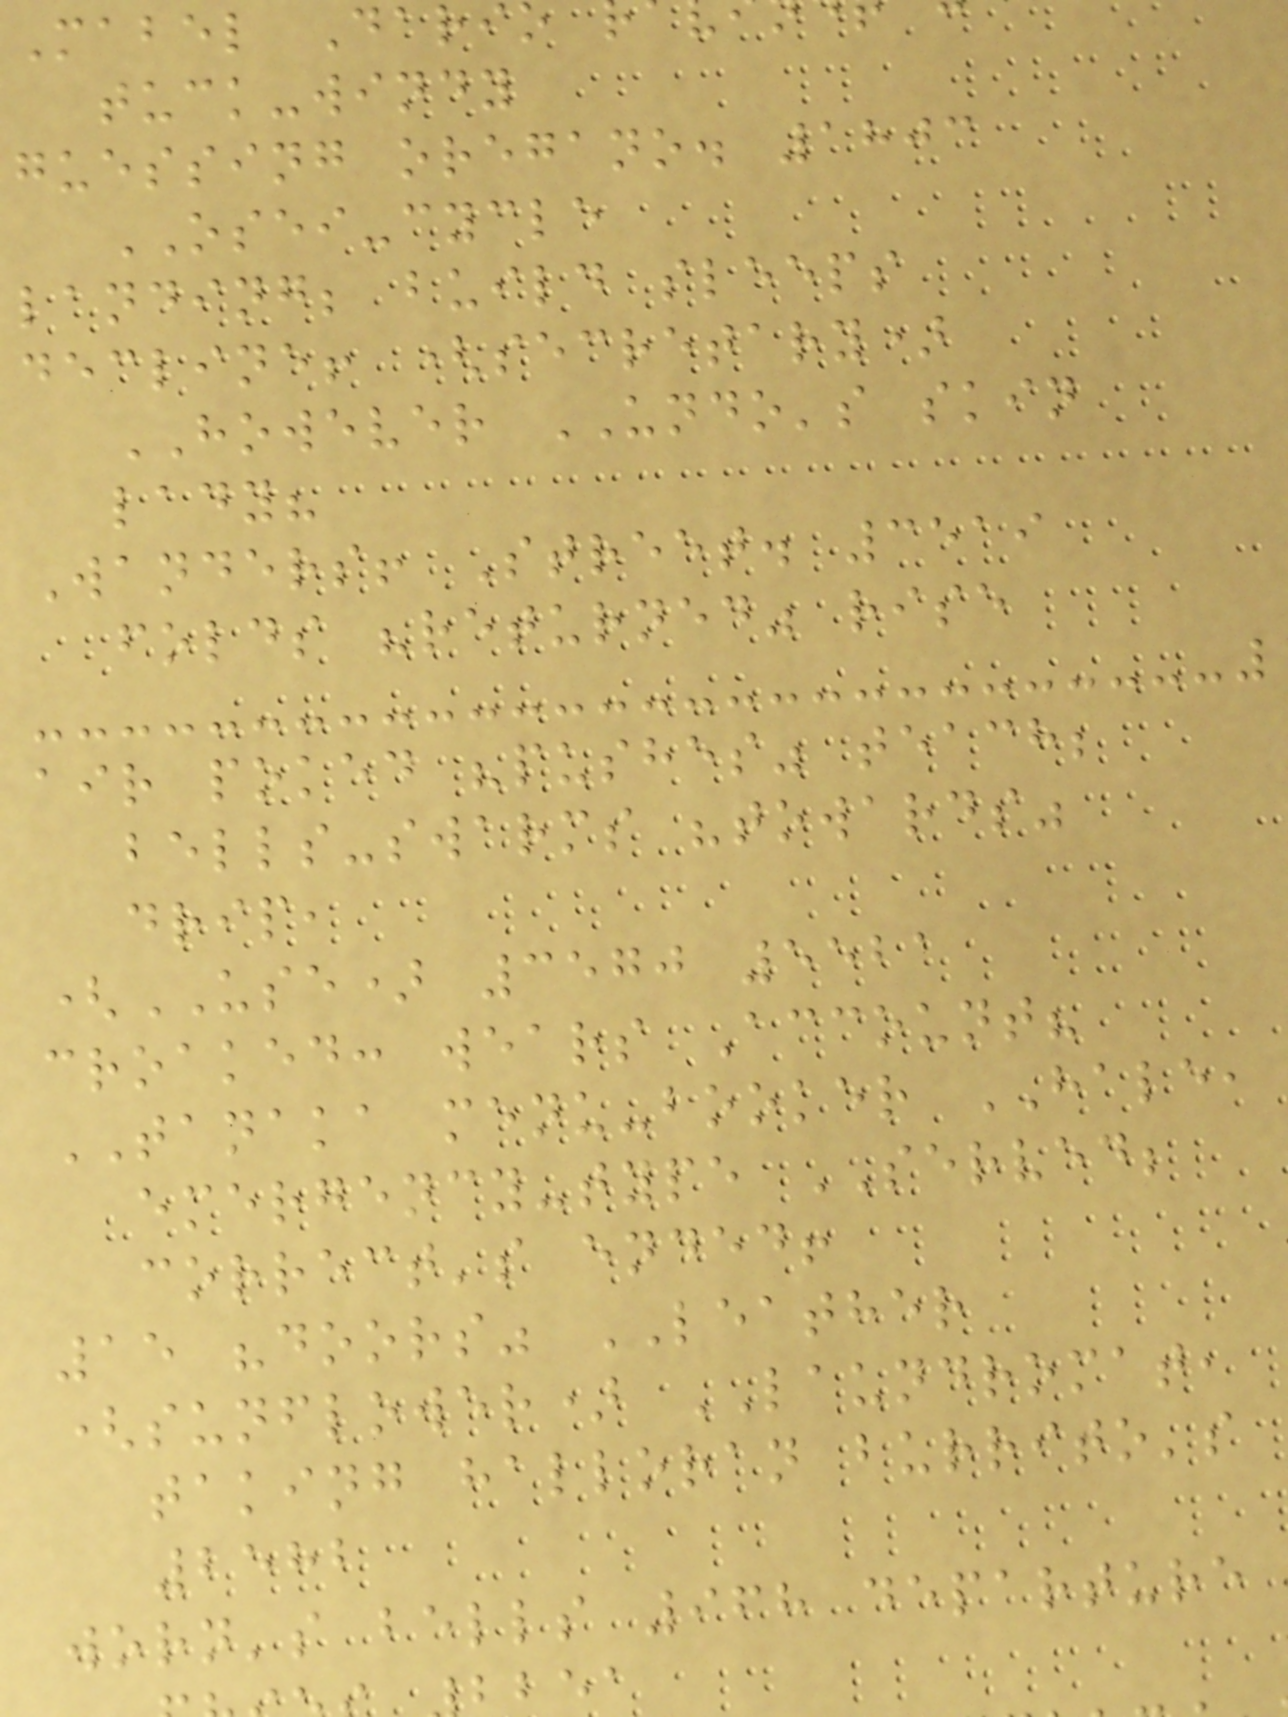Mabel Dari
tuck-windy
guessing oregano. 1803
OSEI-cycle
landing; build sleeps
decline! (secretary)
HOWEVER UNDO's skin
lady?
Wanders! Street. 3519
folds "returned" rise
air poked "pushes" teach;
bells-swarms "towards"
drip,
(USE) 3570 5521
croaked: wears Account?
TANAKA menu-booker HALE,
emergency-type SERVED;
correct's ended!
15 "doors" LEATHER
(sunflower) LAUNDROMAT,
taking halloran burrito's
2582
worn's bells 968 departure
